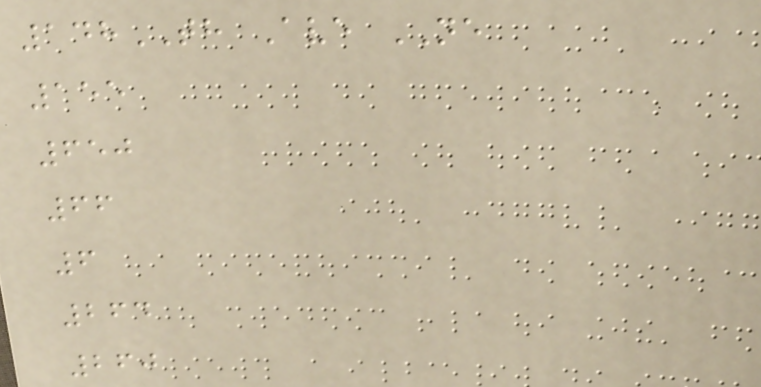148TH Ave NE
155
650
66
6
264
260
